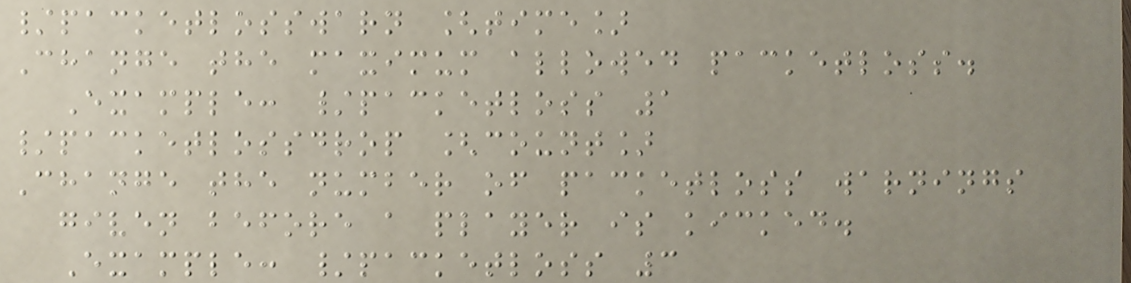/packetlosswarn [time]
Change the maximum allowed packetloss.
Example: /packetloss 1
/packetlossdrop [count]
Change the number of packetloss warnings
given before a player is kicked.
Example: /packetloss 3
